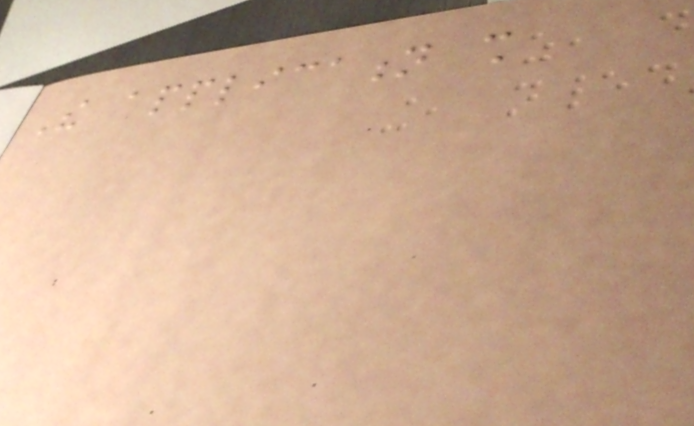The application shall
